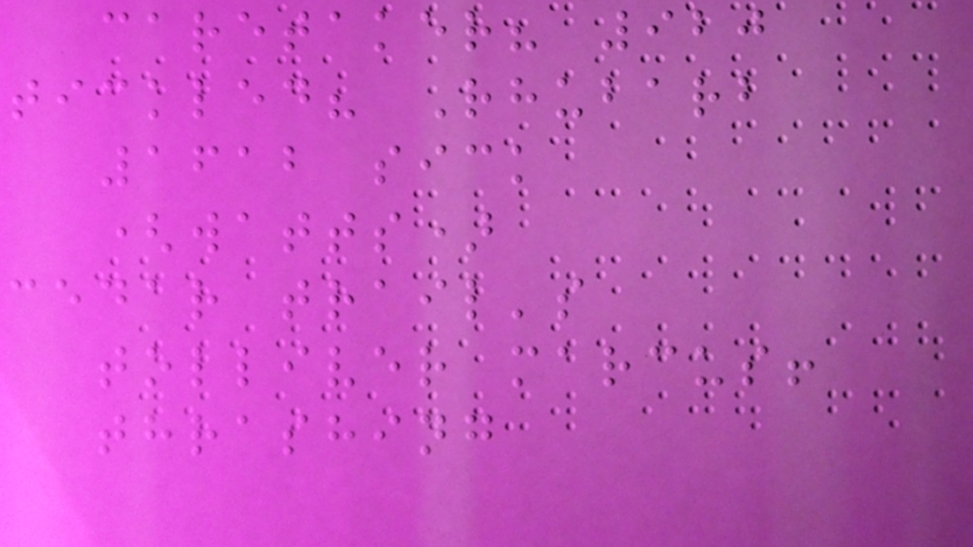caretaker? 920
tickled? Rhubarb
1612 sick
(watts)
cedar trail's
tolliver marcus!
thrashing
